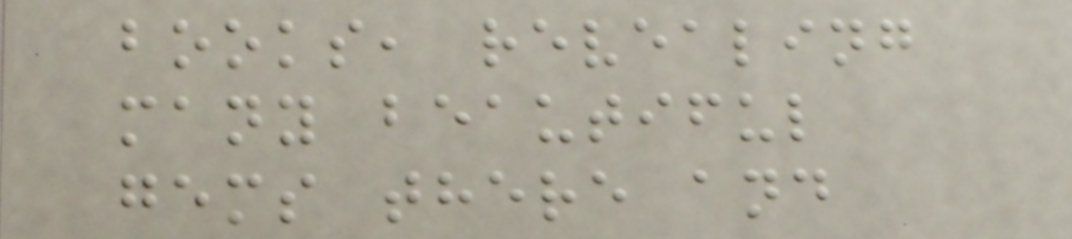books, revealing
many beautiful
gems there and
